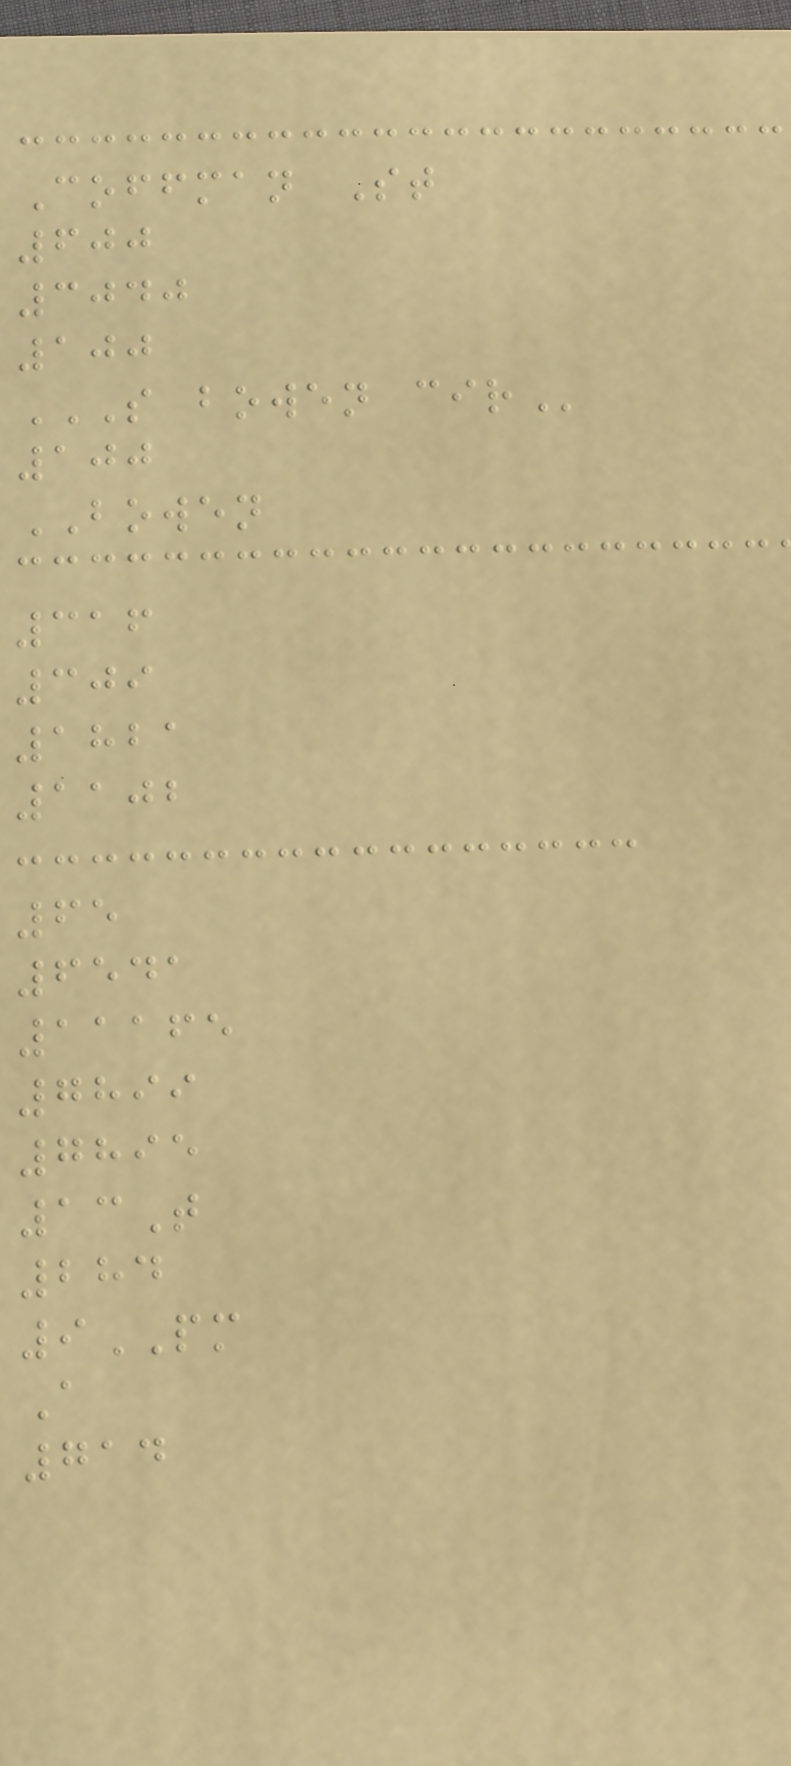Coffman St
600
3040
100
S BOWEN CIR
100
BOWEN
316
309
1821
1102
65
6541
11165
7899
7895
13T
284
9PM
A
714
